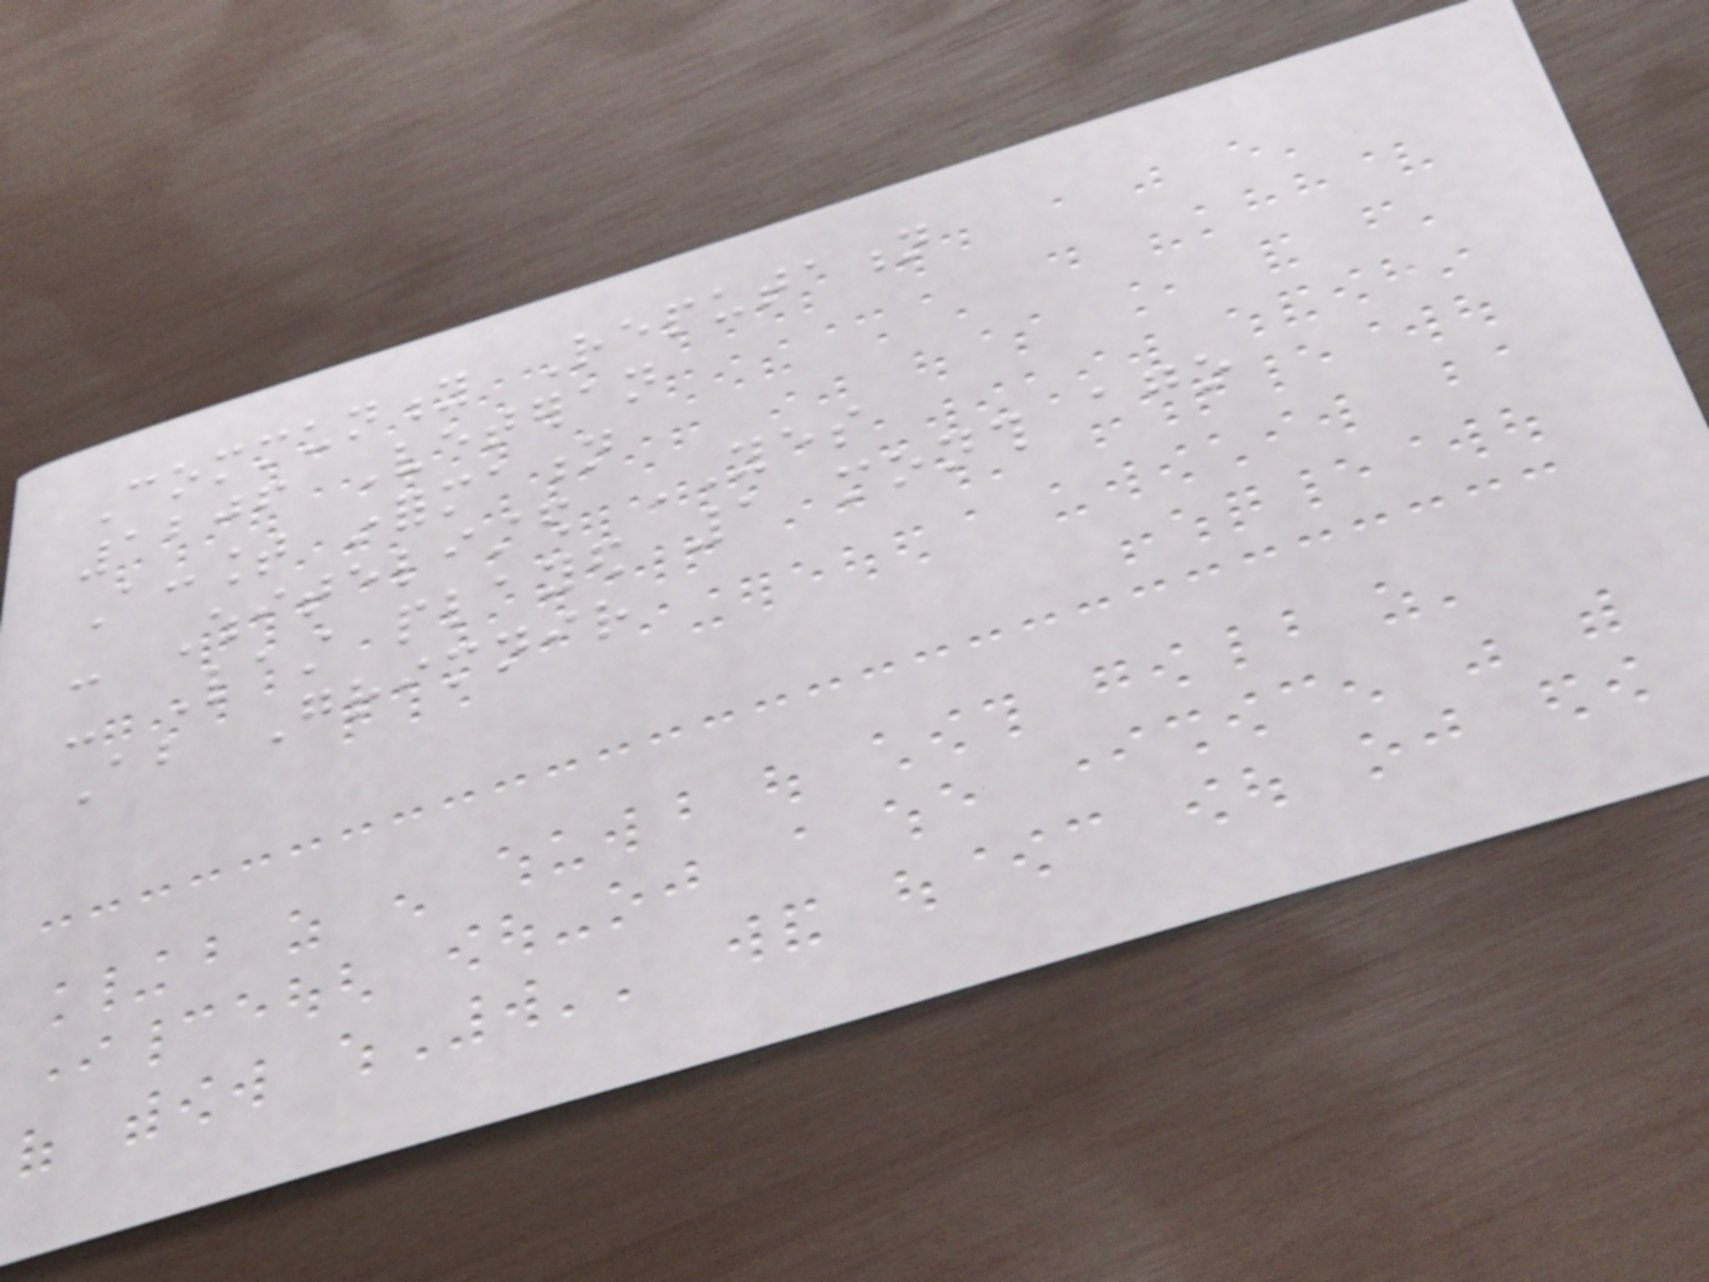Community Reputation
1206 Veteran
Account information
- Whitelisted YES
- Last played 1 month ago
About Grimnir
